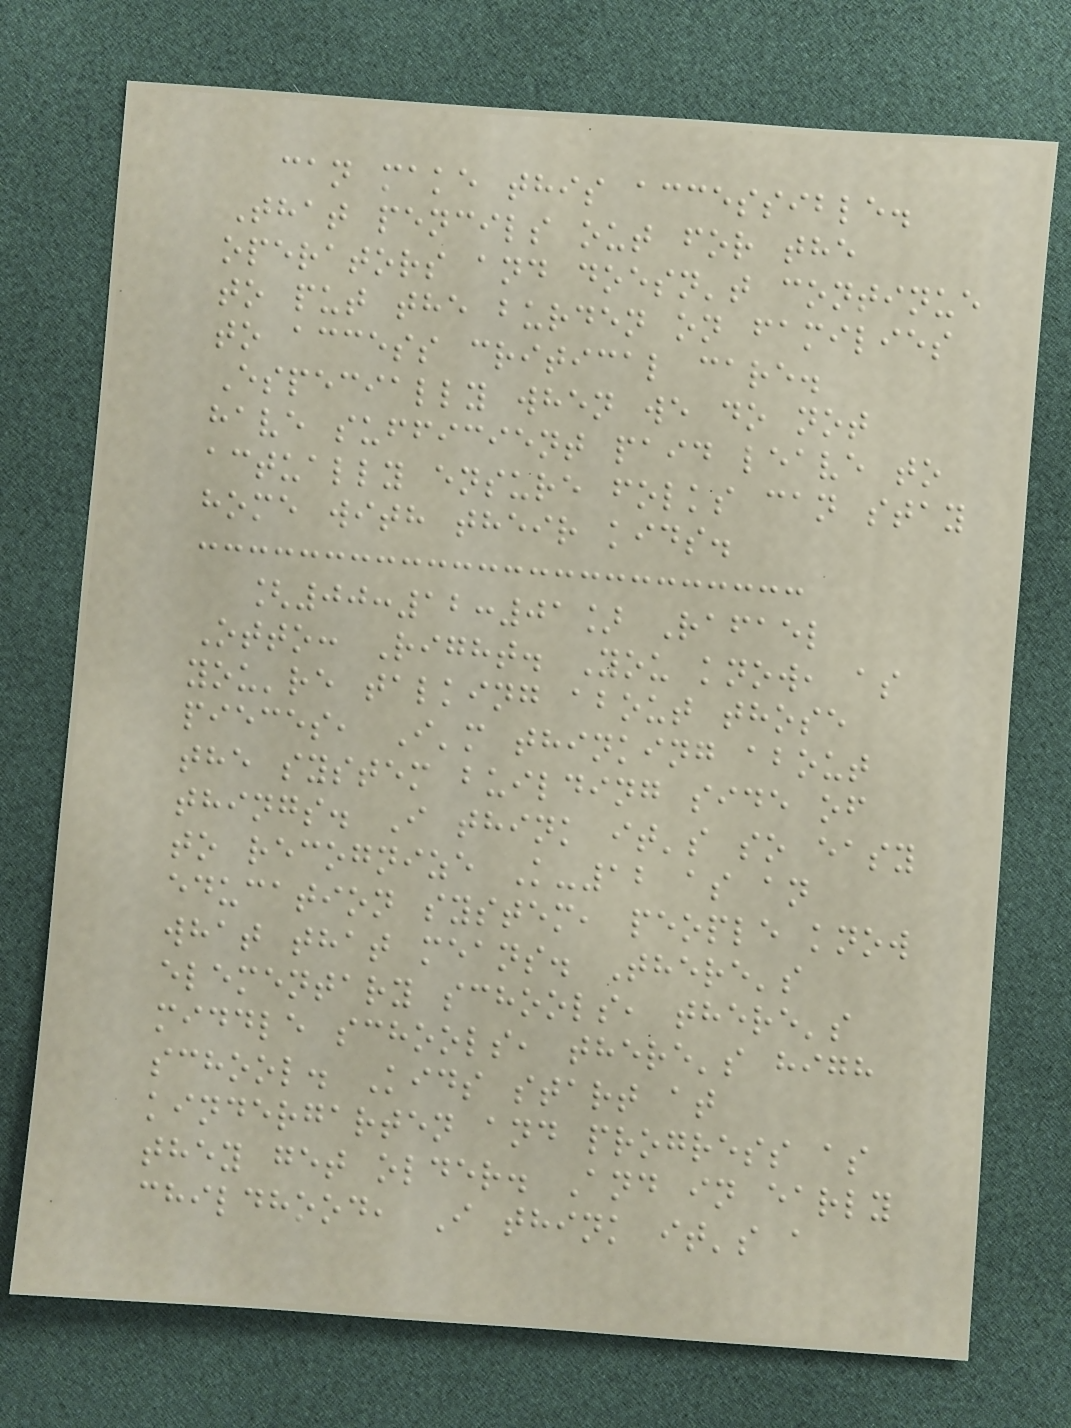can make this accessible.
That pencils out for the
operators and doesn't continue
to put the burden on families
to access critical care.
Especially when we do not
have sufficient paid leave to
actually ensure folks can stay
home with their kids.
[00:12:01] Rafael
Otto: Right. You know, as
you're talking about those
pieces, I'm thinking about
the system building side of
things. I think it's so easy
to recognize K-12 as an
education system, people know
what that means. There's
elementary schools, there's
middle schools, there's high
school. Kids start at
kindergarten and progress as
they get older. And in early
childhood, I think it's a
